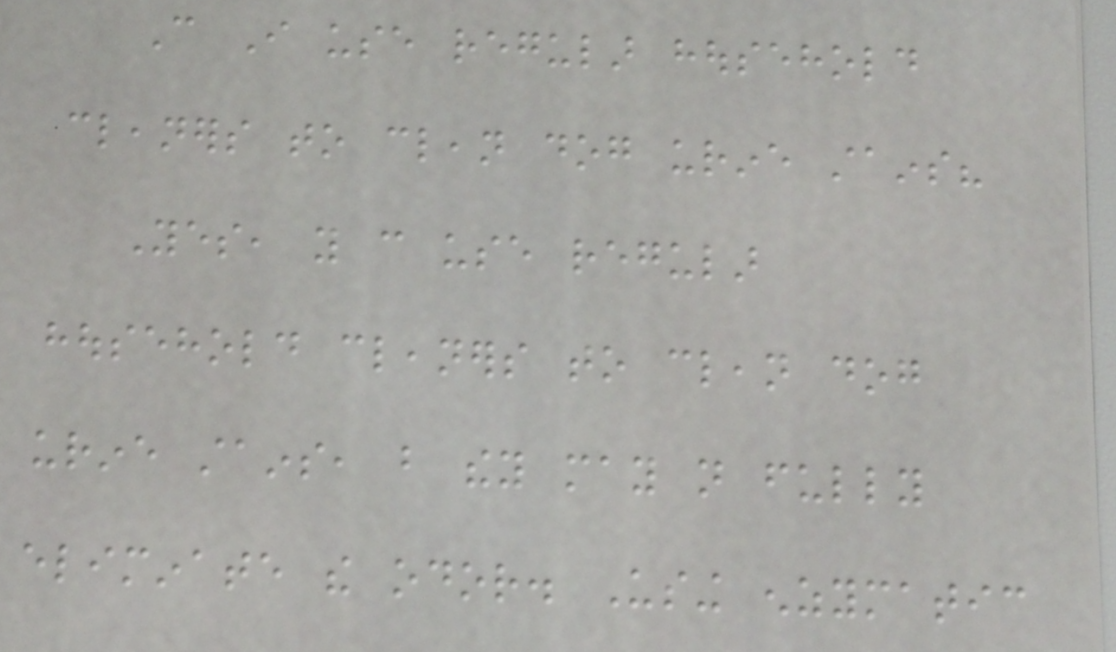Can I use regular household
cleaners to clean dog urine stains?
Yes, you can use regular
household cleaners to clean dog
urine stains, but they may not fully
eliminate the odor. Using enzymatic
